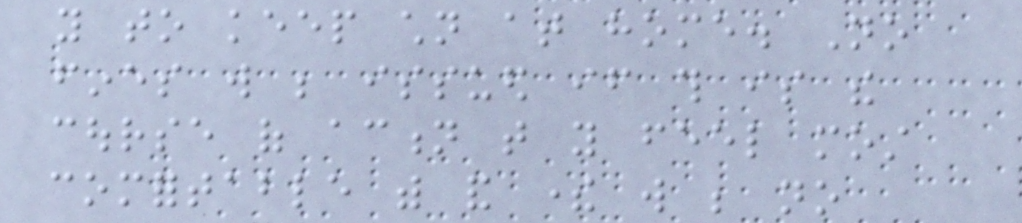you to keep children at home. No
fines will be issued if this is the
course of action that you feel most
comfortable with and there will be no
